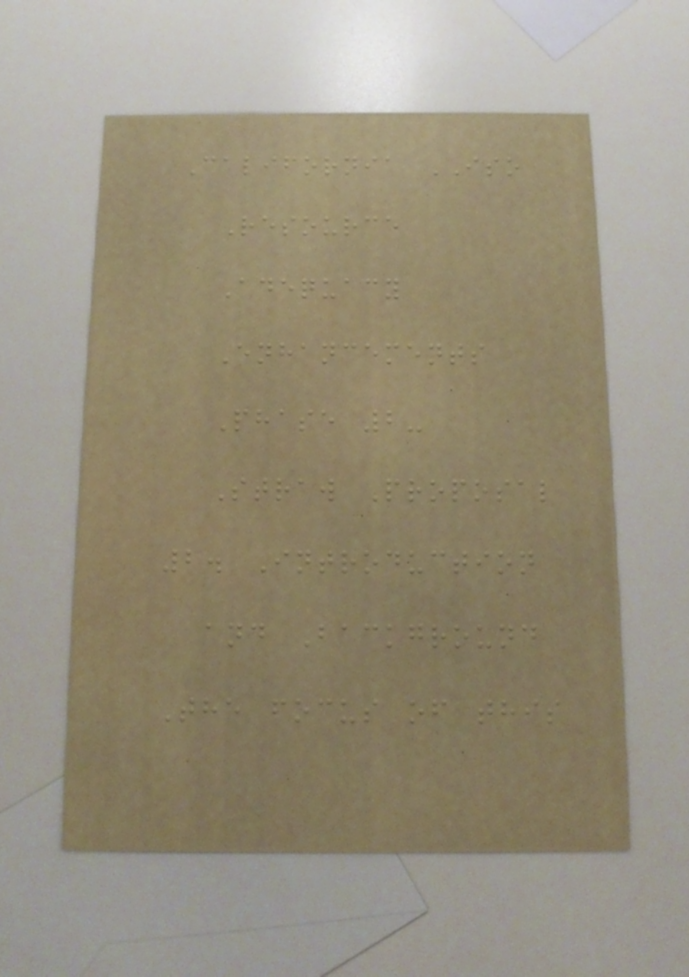California ISO
Resource
Adequacy
Enhancements
Phase 2-
Straw Proposal
2. Introduction
and Background
The focus of this
